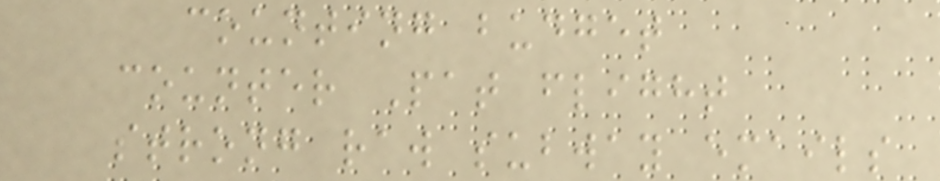counting budget
counter Pat flight
strong raw subway emails
